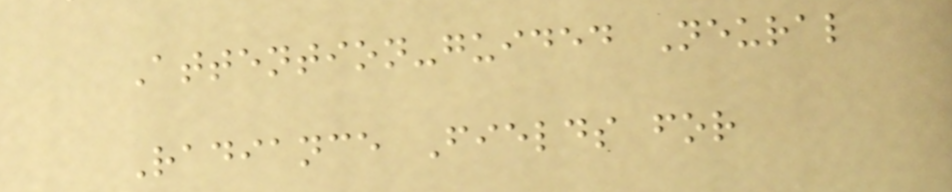Attention-guided Neural
Radiance Fields for
